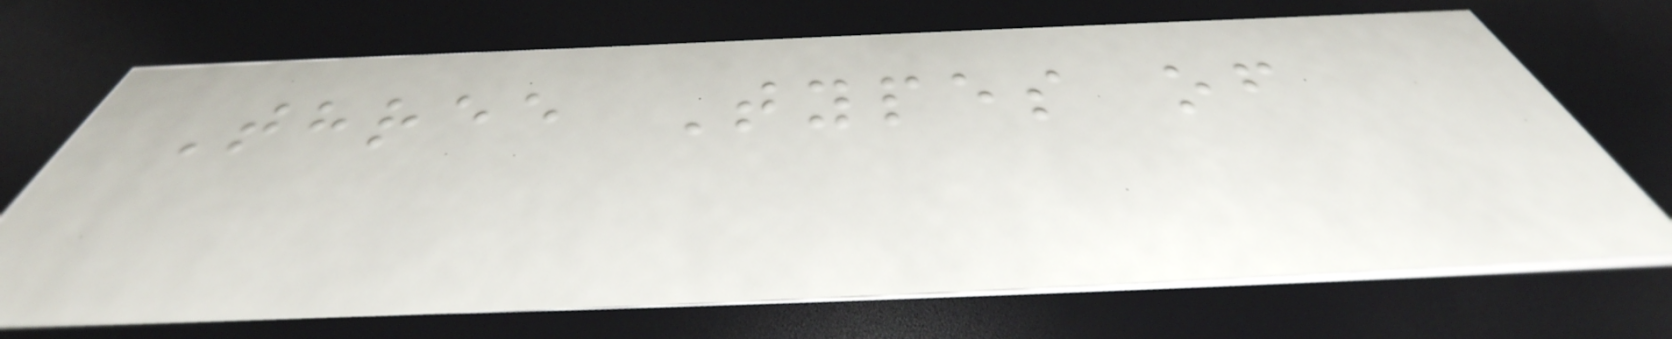Three Types of
